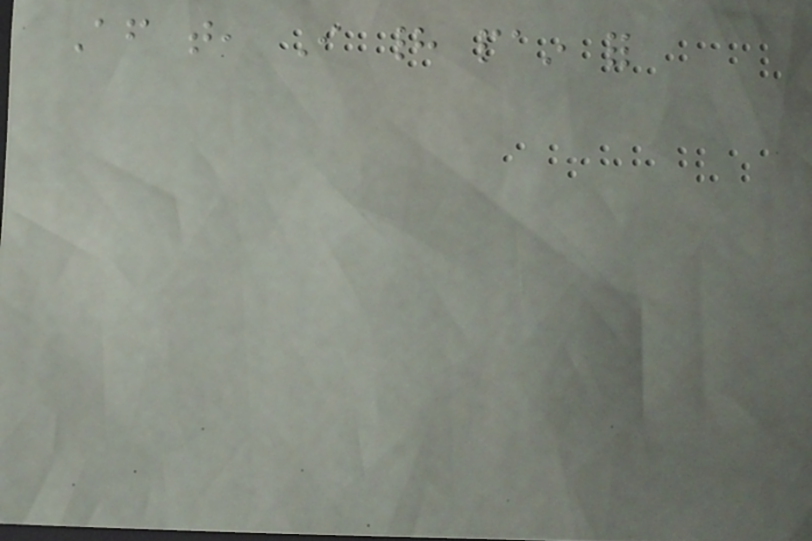After that, I had pain for
